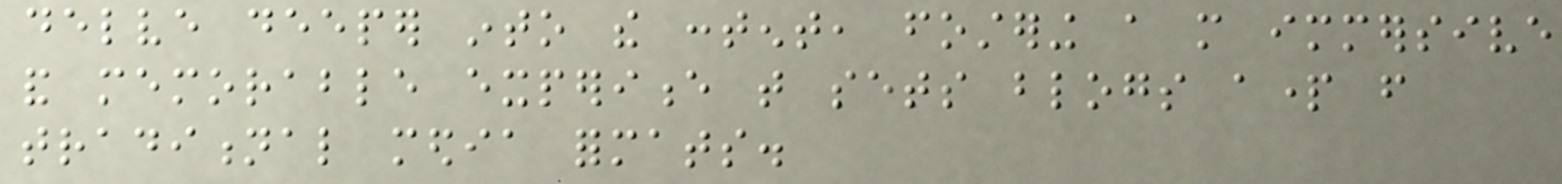delve deeper into the content, fostering a more immersive
and memorable experience that sets blogs apart from
traditional media formats.
